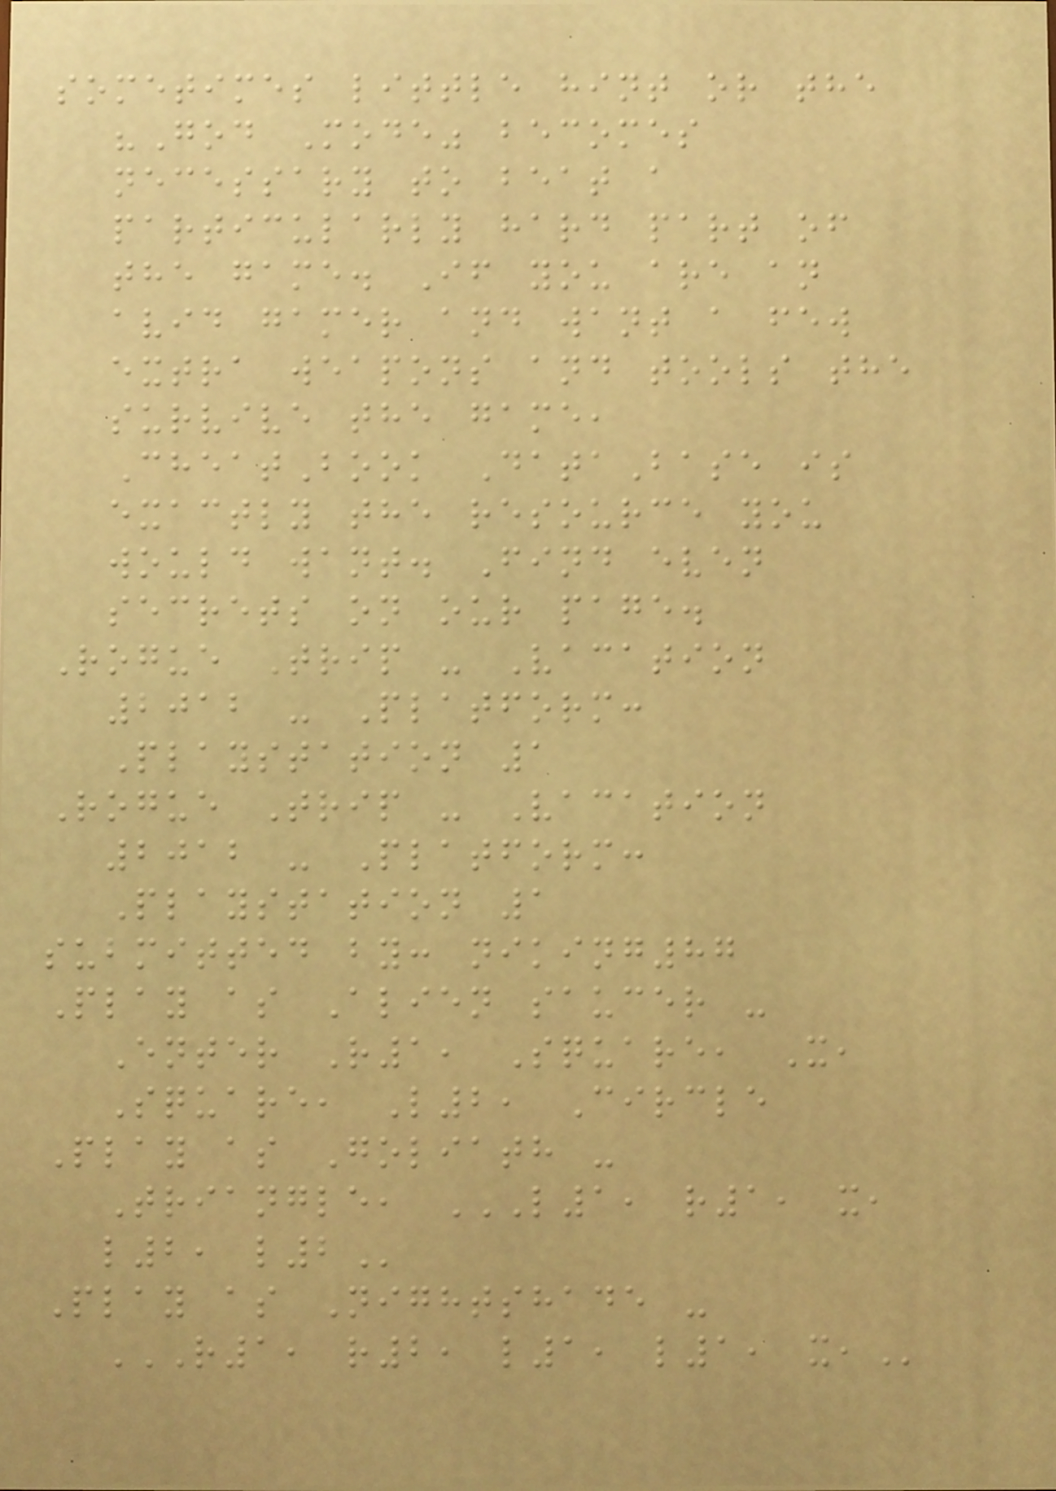sometimes little hint or the
"God Mode" becomes
necessary to beat a
particularly hard part of
the game. If you are an
avid gamer and want a few
extra weapons and tools the
survive the game,
CheatBook DataBase is
exactly the resource you
would want. Find even
secrets on our page.
Rogue Trip - Vacation
2012 - Platform:
Playstation 1
Rogue Trip - Vacation
2012 - Platform:
Playstation 1
submitted by: niking87
Play as Alien saucer -
Enter R1, Square, X,
Square, L2, Circle
Play as Goliath -
Triangle, L1, R1, X,
L2, L2
Play as Nightshade -
R1, R2, L1, L1, X,
